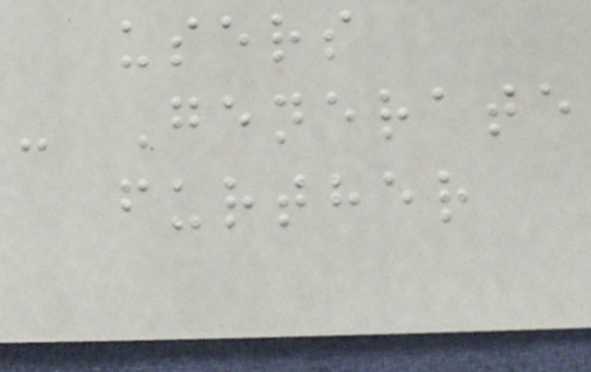users
- Generate
further
